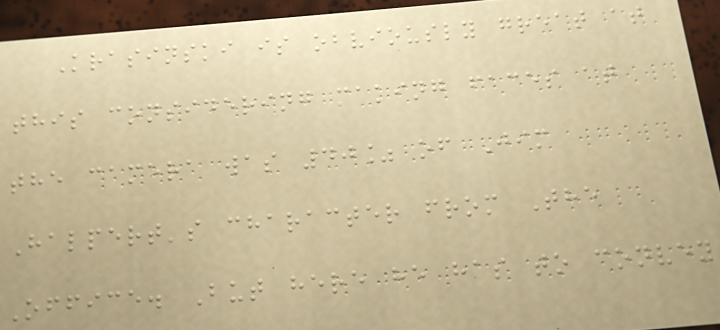Krasinski is obviously great at
this considering making faces at
the camera was 40% of Jim
Halpert's character from The
Office. But here he has to convey
